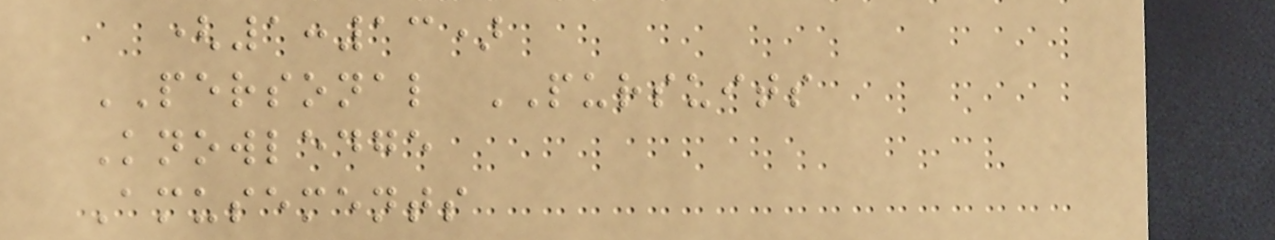(1:13)
PERSONAL PURSUITS
Knowledge
Amusements
